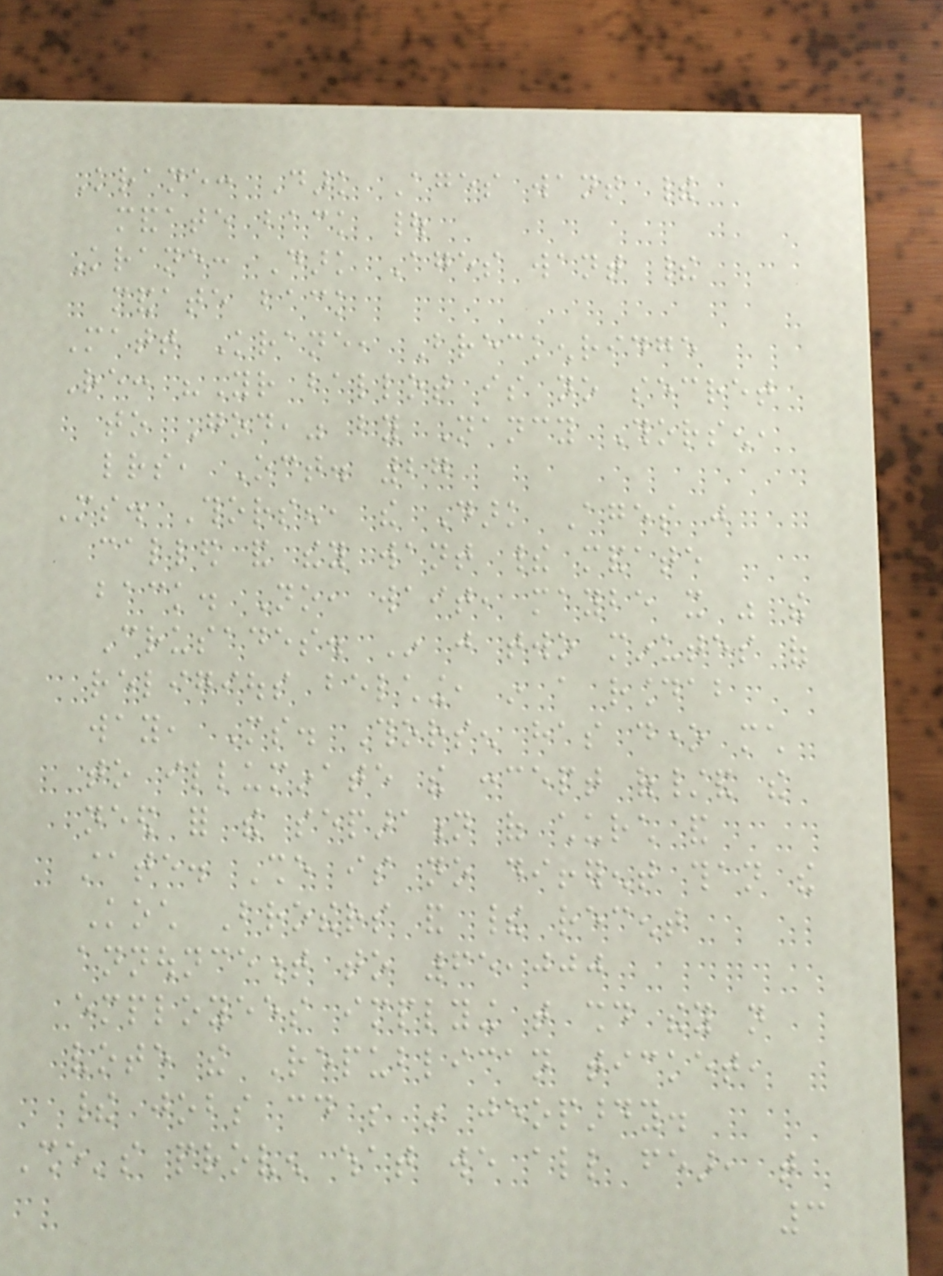Krane: Dark Ages want their
mandate back |
Krane: Dark Ages want their
mandate back
Matt Krane, Breckenridge
Re: "Your ballot is no secret
to God," by Nancy Thorsen,
letters, Oct. 27
Ms. Thorsen, the Dark Ages just
called and they want their mandate
back. No, wait, maybe it was the
Crusades. In just two minutes of
religious belching, in a roundabout
way, Ms. Thorsen has done much
to illuminate the concept of/and the
need for the separation of church and
state. She is no different than the
Koch Brothers and their recent
announcement to 65,000
employees implying that should they not
vote the Republican ticket,
their jobs could be in jeopardy.
She's proven what we all fear, that
3
